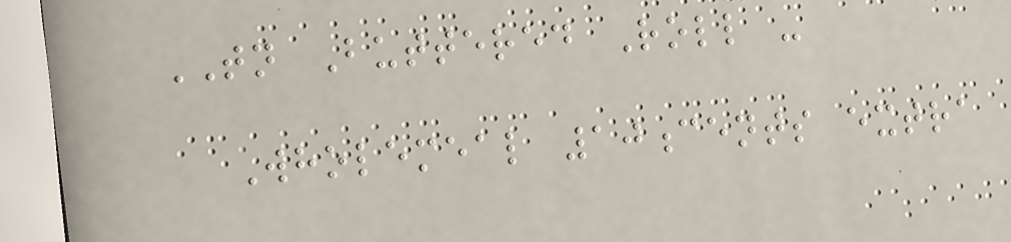TN Buttered Roll -
Wholemeal 10cents extra
